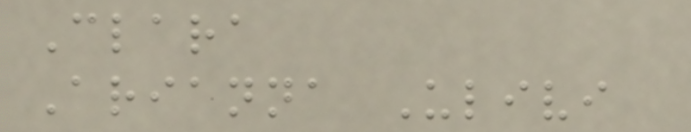Clara
Arianna Ulivi
